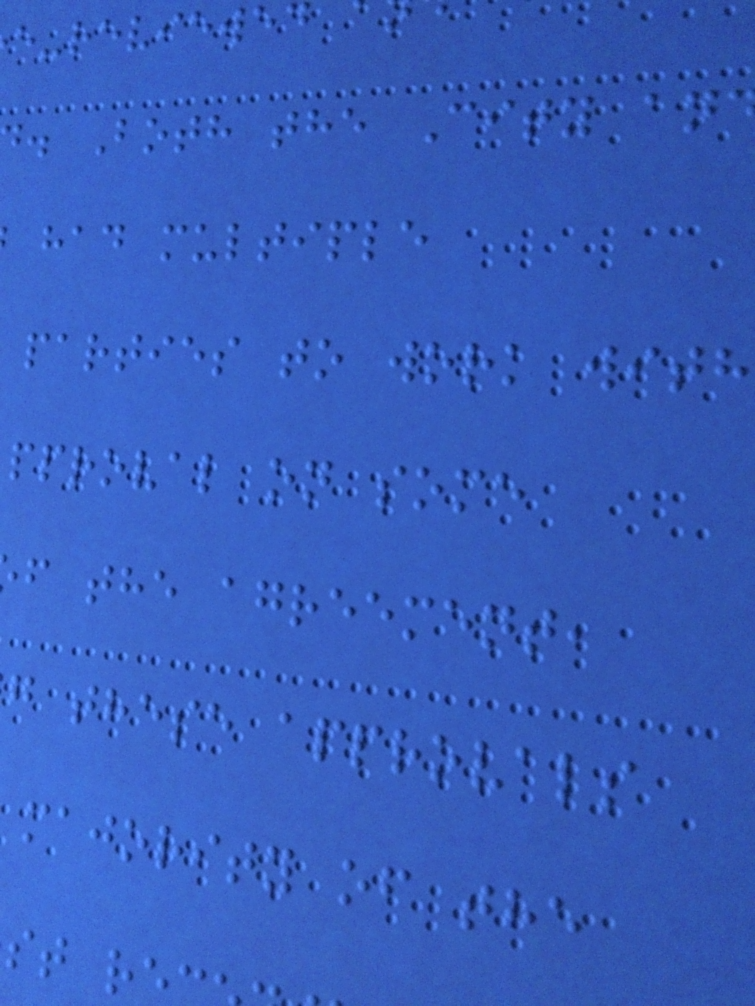e-reviewed
. Both the City an
had multiple
parties to work with
pproval on some
f the agreement,
g these approvals
majority of the
